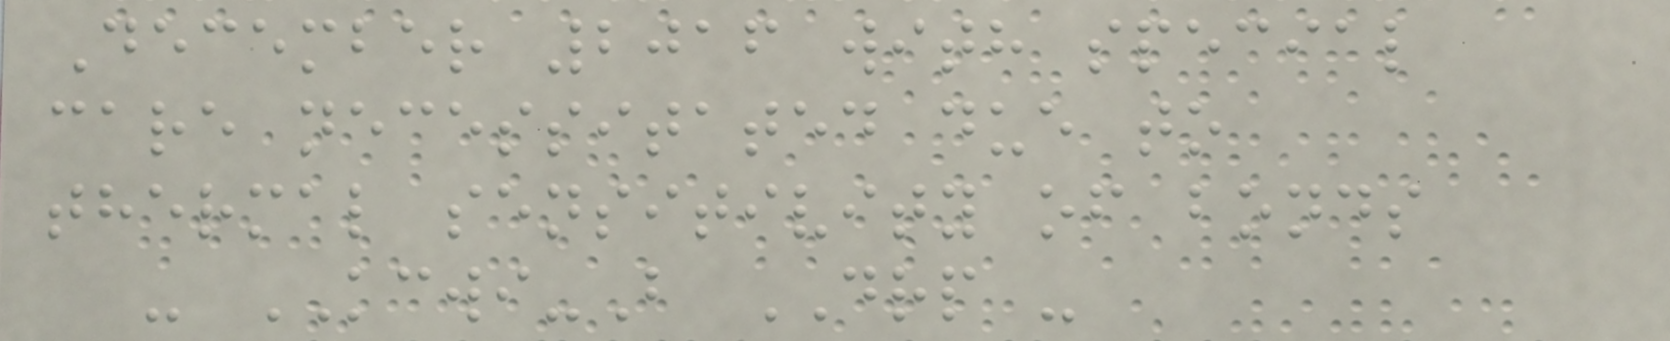December 2016 with special
care necessitated due to
thermal sensitivity of bonds
- KCWI-B DRP -
